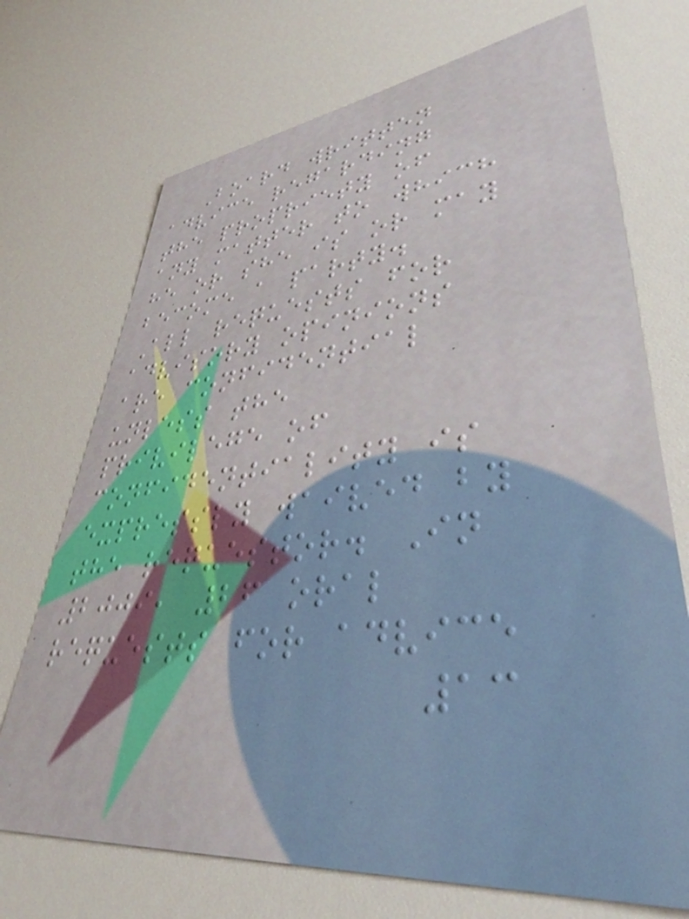Board written
advice regarding
the propriety of
any matter to which
he or she is or may
become a party.
All requests for
advisory opinions
are confidential
unless the
privilege of
confidentiality is
expressly waived by
the requestor. In
2009, 26 oral
requests for advice
13
